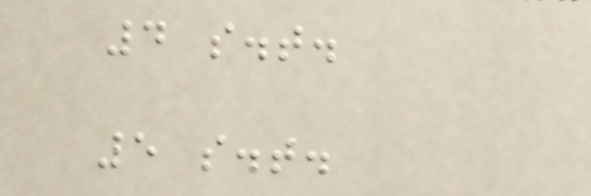4 s.t.
5 s.t.
